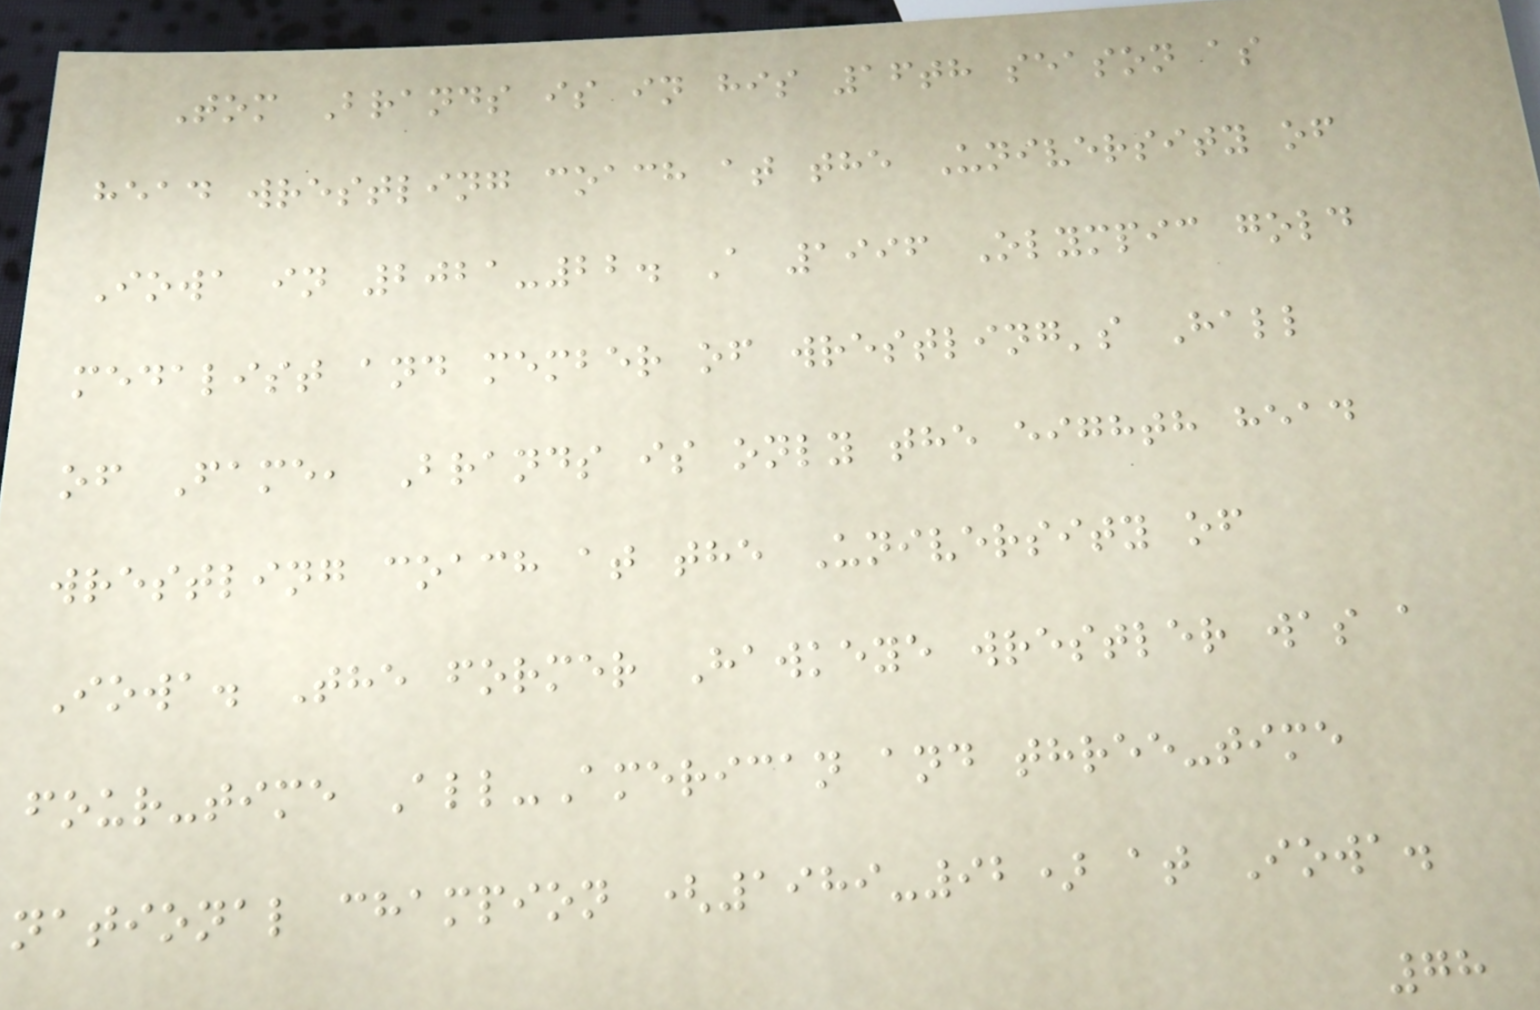Tom Brands is in his 16th season as
head wrestling coach at the University of
Iowa in 2021-22. A 1996 Olympic gold
medalist and member of wrestling's Hall
of Fame, Brands is only the eighth head
wrestling coach at the University of
Iowa. The former Hawkeye wrestler was a
four-time All-American and three-time
national champion (1989-92) at Iowa.
78
